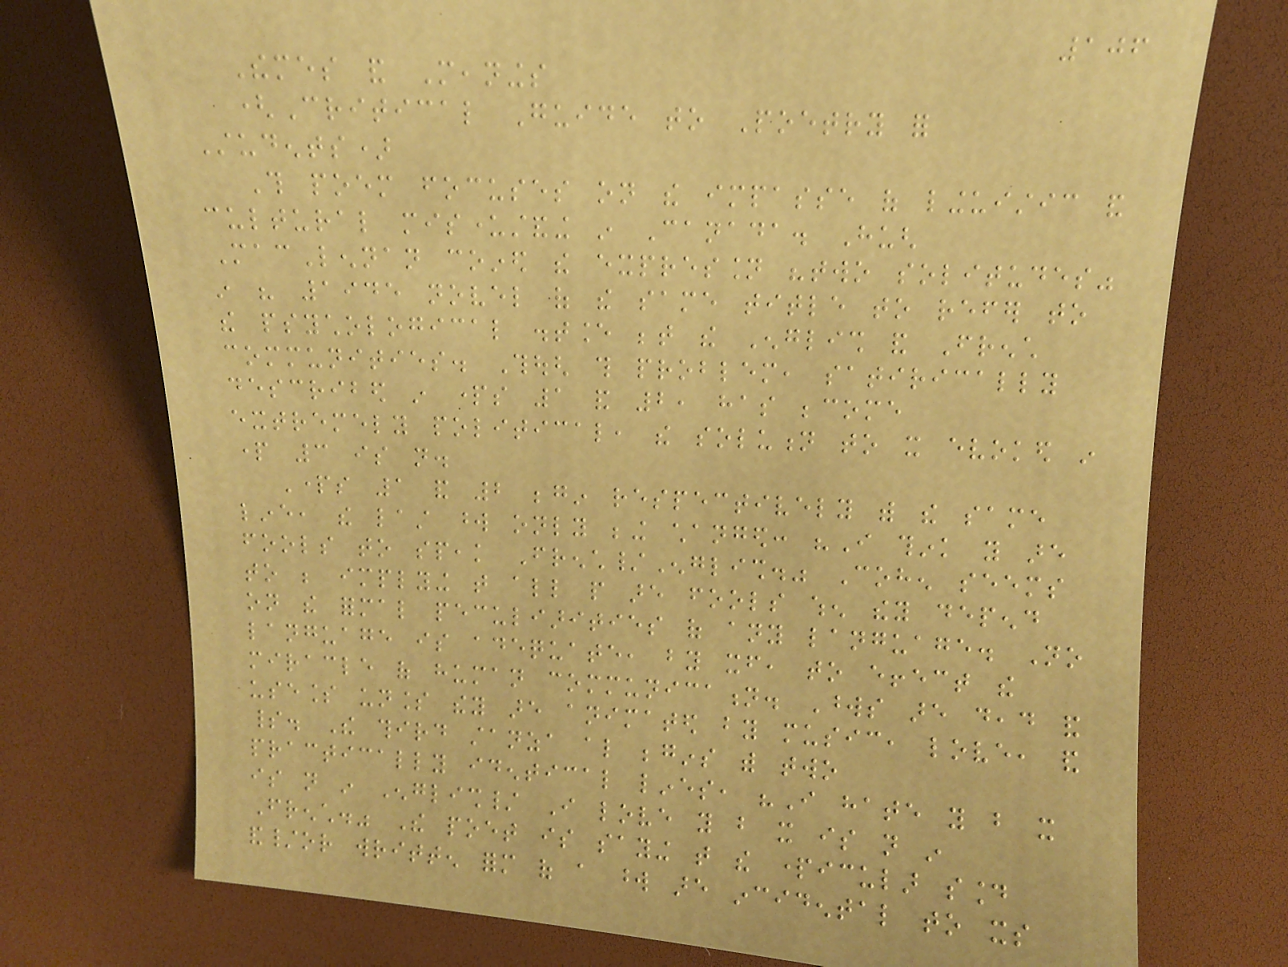106
Themes and Meanings
(Critical Guide to Poetry for
Students)
This poem focuses on the impasse of linguistic and
cultural misunderstanding in Canada. Hugh
MacLennan coined the expression "two solitudes"
in his 1945 novel of the same title to refer to
the psychological distance between the English and French
communities. Though this problem, satirically
described in parts 1 and 2, has become
extremely political, the solution to it evoked in
part 3 is not.
Parts 1 and 2 begin respectively with the same
line, the last word only being changed: "I think you are
fools to speak French/English." Cohen seems
to be implying that all people are fools when they depend
on the formal peculiarities of any language. No
language is adequate, by itself, to effect the
miracle of human communication. Words are dead and
useless unless they are animated by music, love, and
spirit. The third stanza also begins with two
practically identical lines, "I hate you but it
is not in English/ I love you but it is not in
French." The poet is saying that the particular sound
and/or written form of a word are incidental to its
